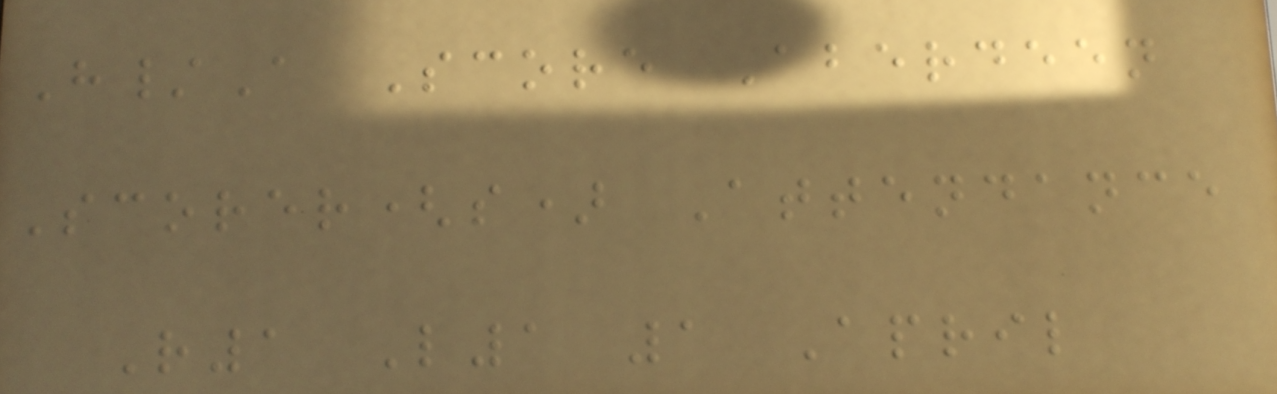H/A Score Aberdeen
Scorer(s) Attendance
R1 L1 1 April
